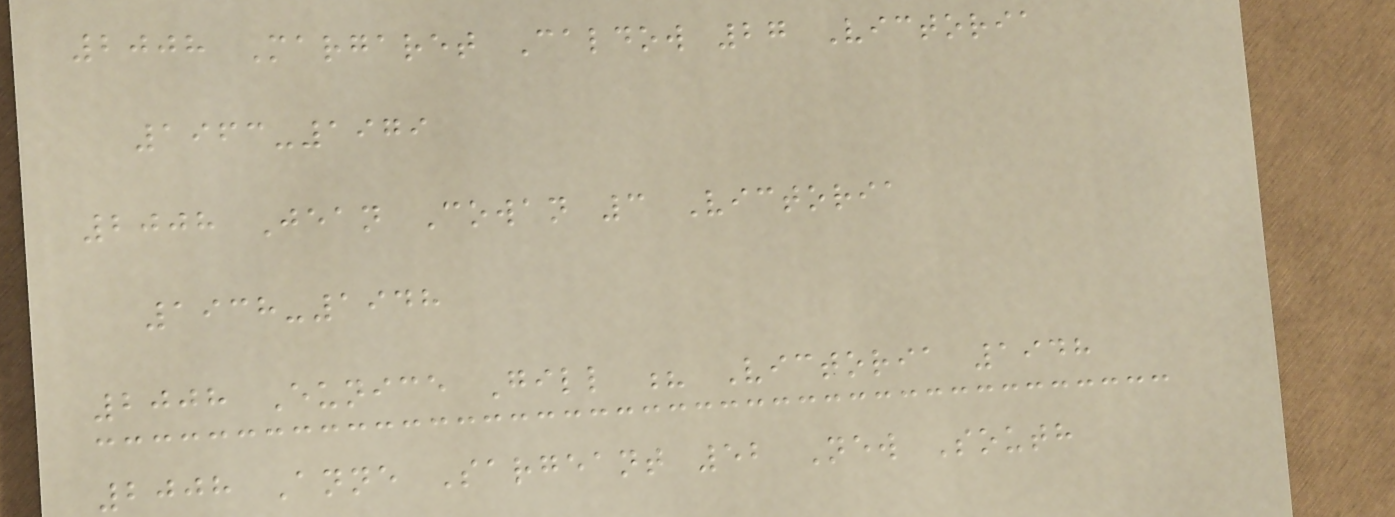2008 Margaret Caldow 27 Victoria
1963-1979
2008 Jean Cowan 3 Victoria
1938-1948
2008 Eunice Gill ? Victoria 1948
2008 Anne Sargeant 52 New South
